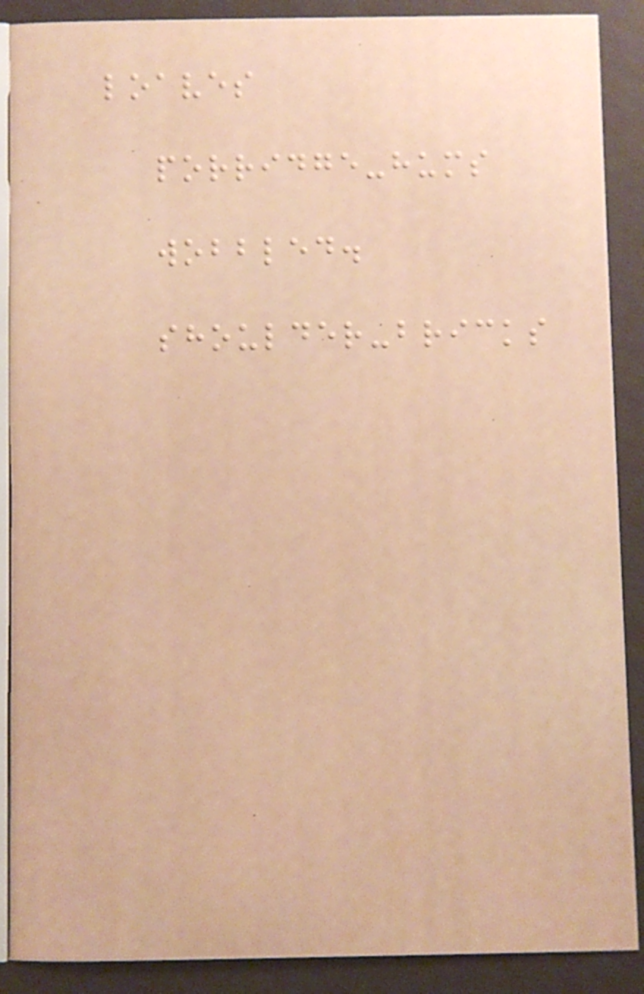loaves
porridge-hums
wobbled.
shoulder-bricks
